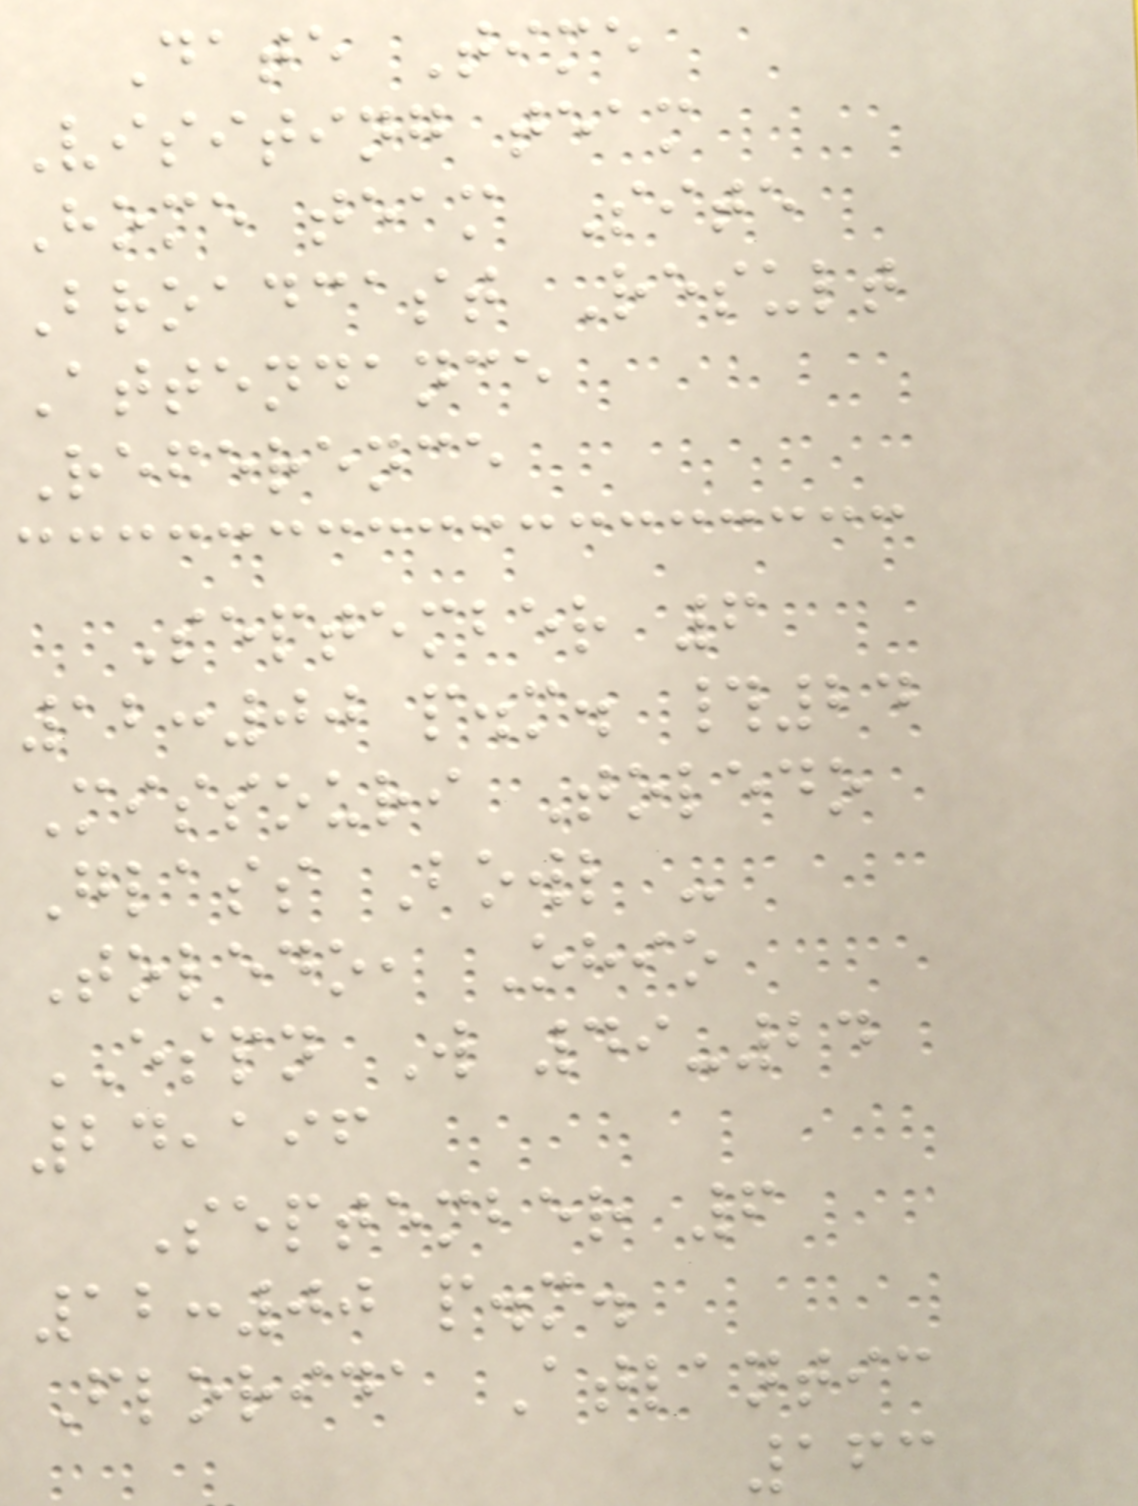Date Time
Visiting team
Home team Site
Broadcast Result
Attendance
Reference
September 6
12:00 p.m. #24
Missouri Toledo
Glass Bowl -
Toledo, Ohio
ESPN W 49-24
24,196
September 6
12:00 p.m.
Florida Atlantic
163
